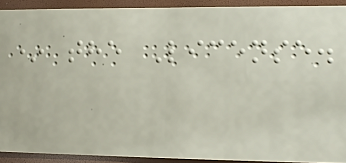* the License.
